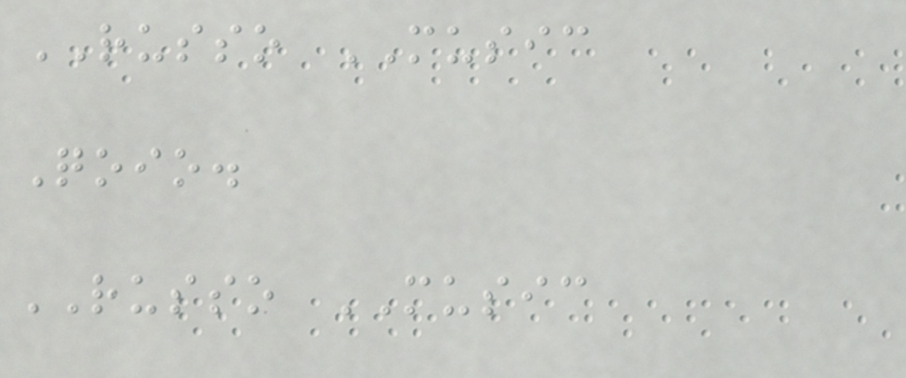RUSSO MUSIC
Qoio.
RUSSO MUSIC
